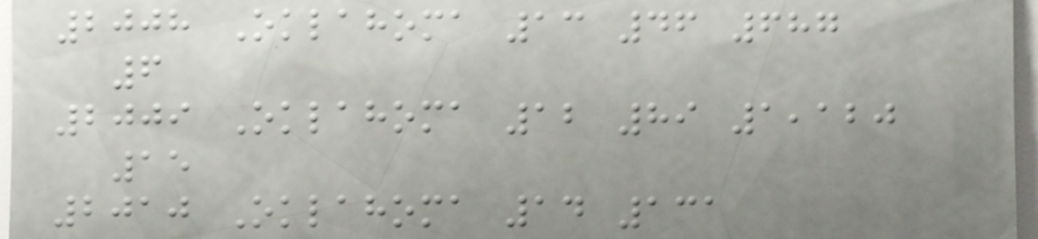2008 Oklahoma 13 46 687
6
2009 Oklahoma 12 89 1,120
15
2010 Oklahoma 14 131
